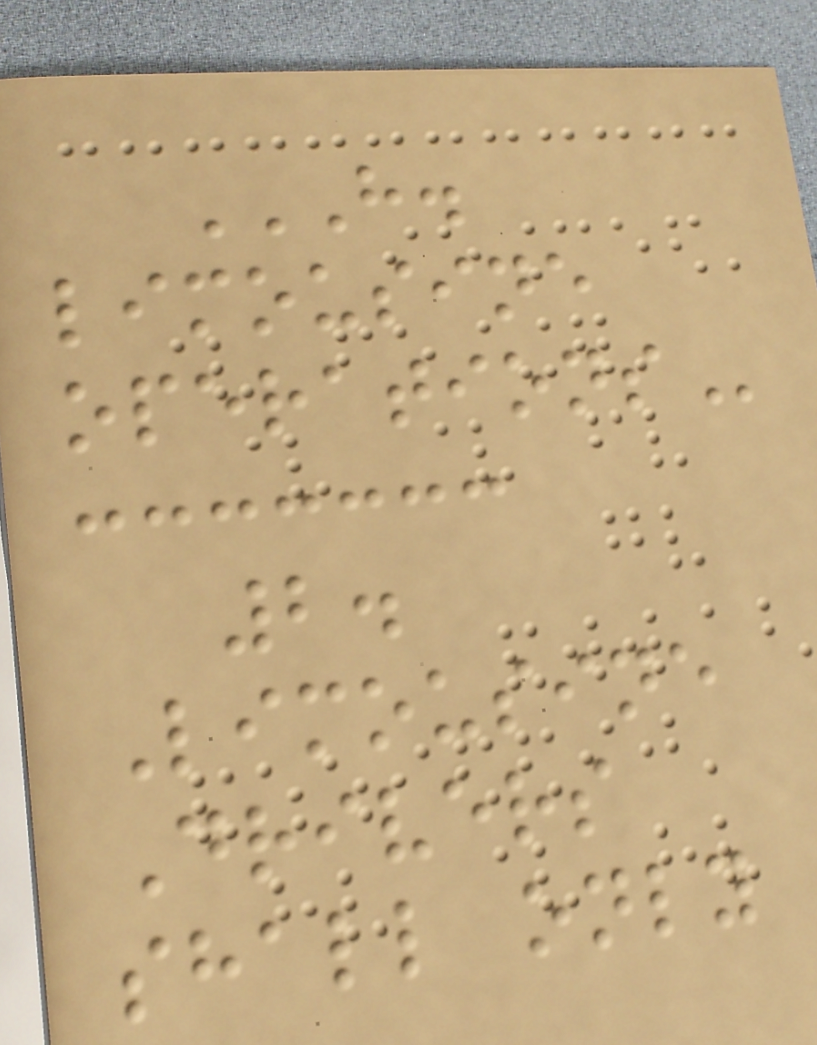H.
LIMOUSINE
OPERATIONS
2.
Limousine
Drivers
shall only
